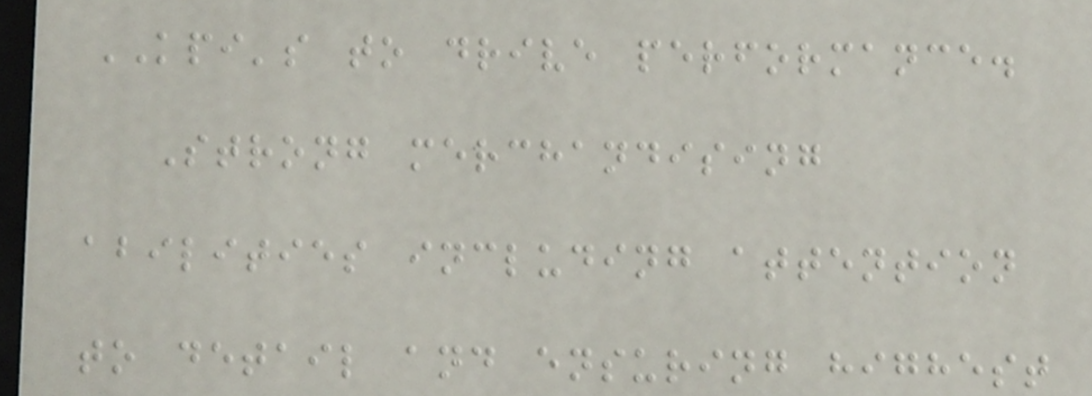KPI's to drive performance.
Strong merchandising
abilities including attention
to detail and ensuring highest
